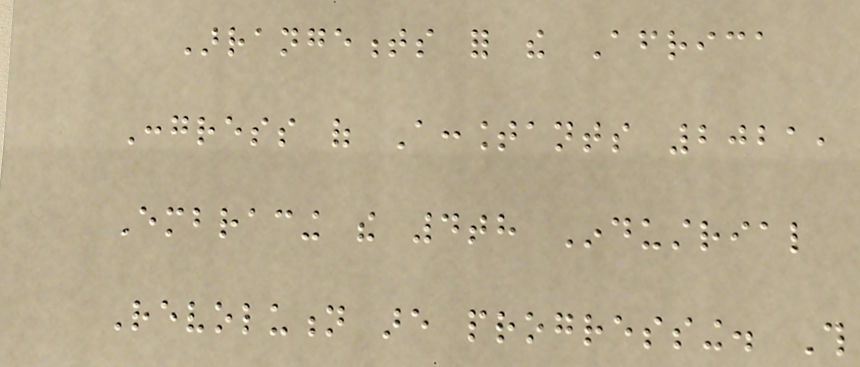Arrangements for the Africa
Congress of Accountants 2021,
Embracing the 4th Industrial
Revolution are progressing. This
